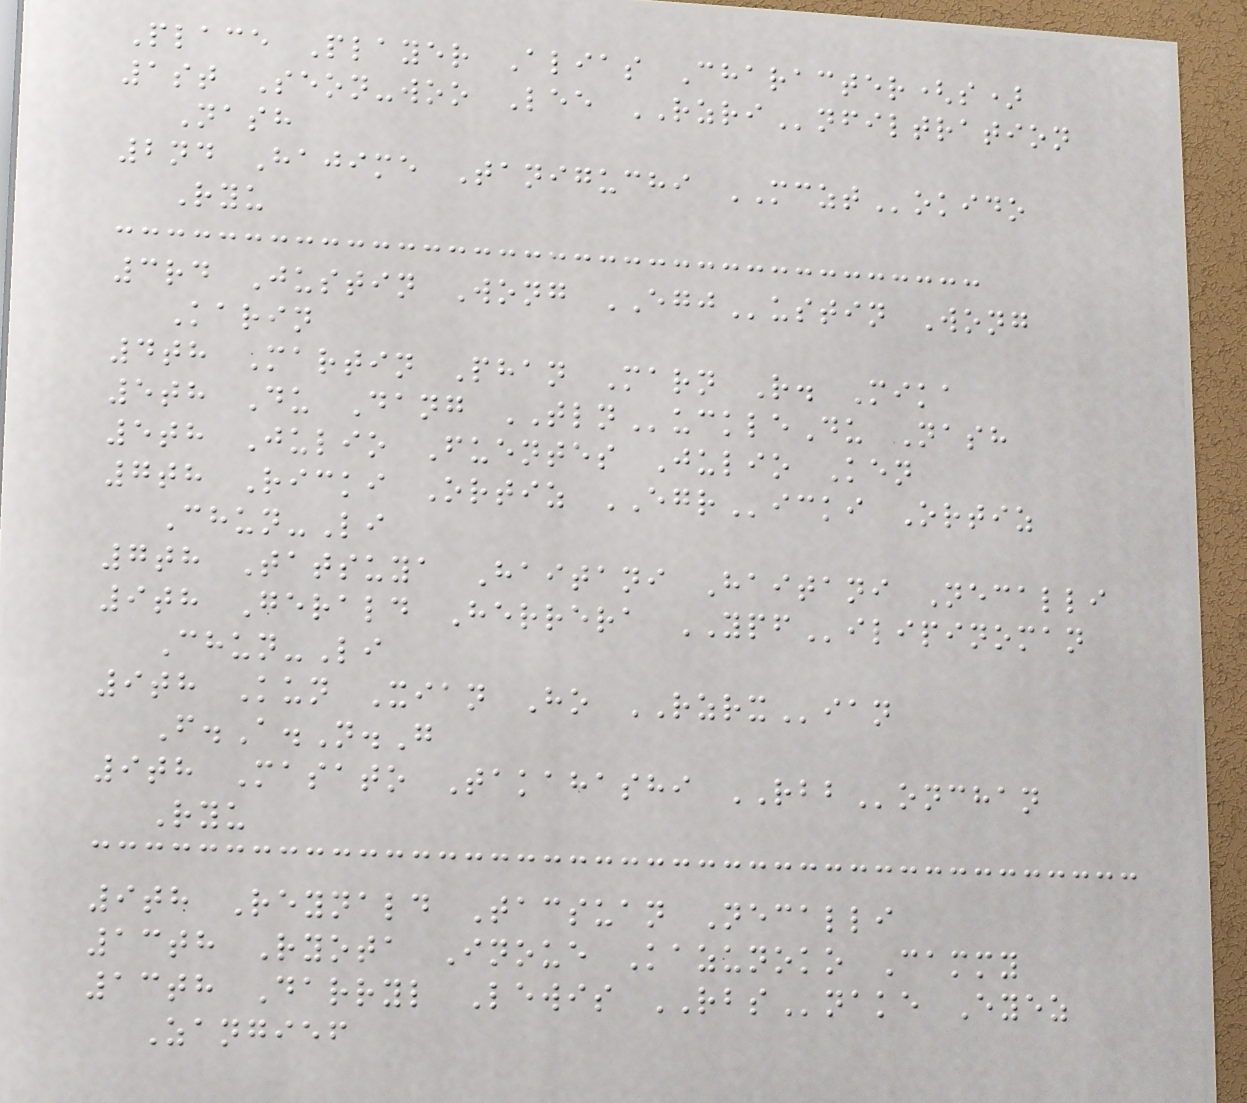Place Player Alias Character(s)
1st Seon-woo Lee RZRInfiltration
Nash
2nd Hajime Taniguchi MCZTokido
Ryu
3rd Justin Wong EGJustin Wong
Karin
4th Martin Phan Marn R. Mika
5th Du Dang TLNuckleDu Nash
5th Julio Fuentes Julio Ken
7th Ricki Ortiz EGRicki Ortiz
Chun-Li
7th Tatsuya Haitani Haitani Necalli
9th Gerald Herrera YPFilipinoman
Chun-Li
9th Kun Xian Ho RZRXian
F.A.N.G
9th Masato Takahashi RBBonchan
Ryu
9th Reynald Tacsuan Necalli
13th Ryota Inoue Kazunoko Cammy
13th Darryl Lewis RBSnake Eyez
Zangief
